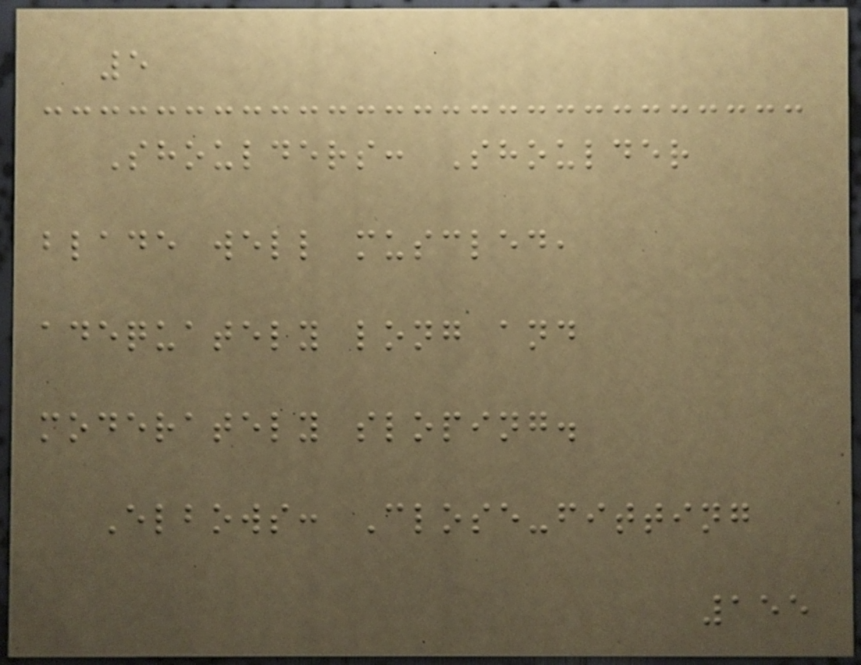5
Shoulders: Shoulder
blade well muscled,
adequately long and
moderately sloping.
Elbows: Close-fitting
155
